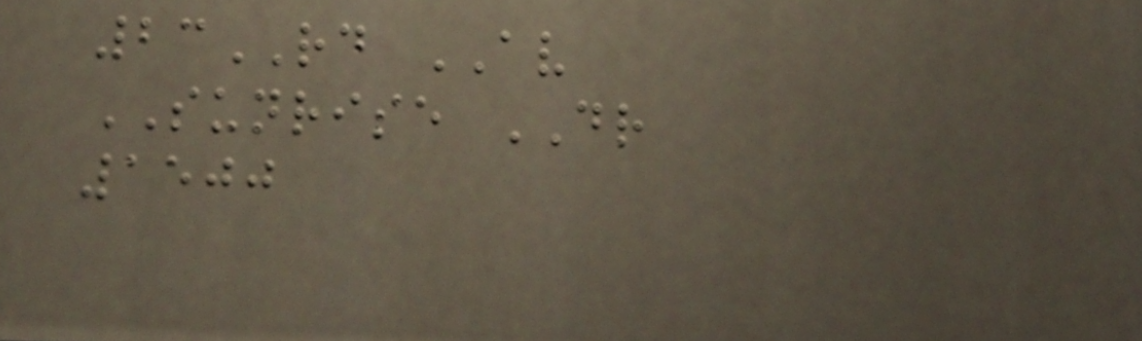23RD AV
SUNRISE DR
1500
